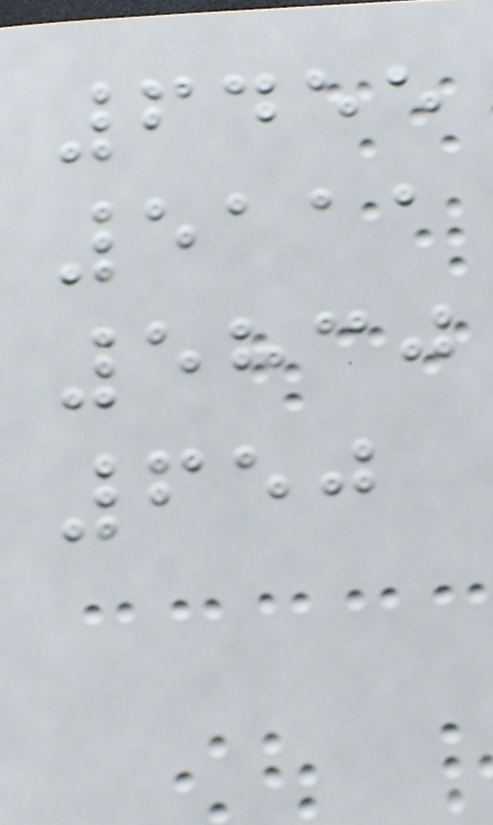6455
5111
5830
650
